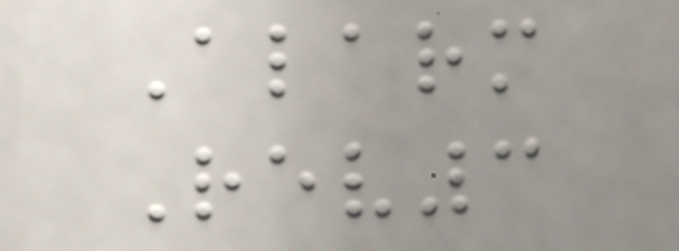Alarm
Rev3
